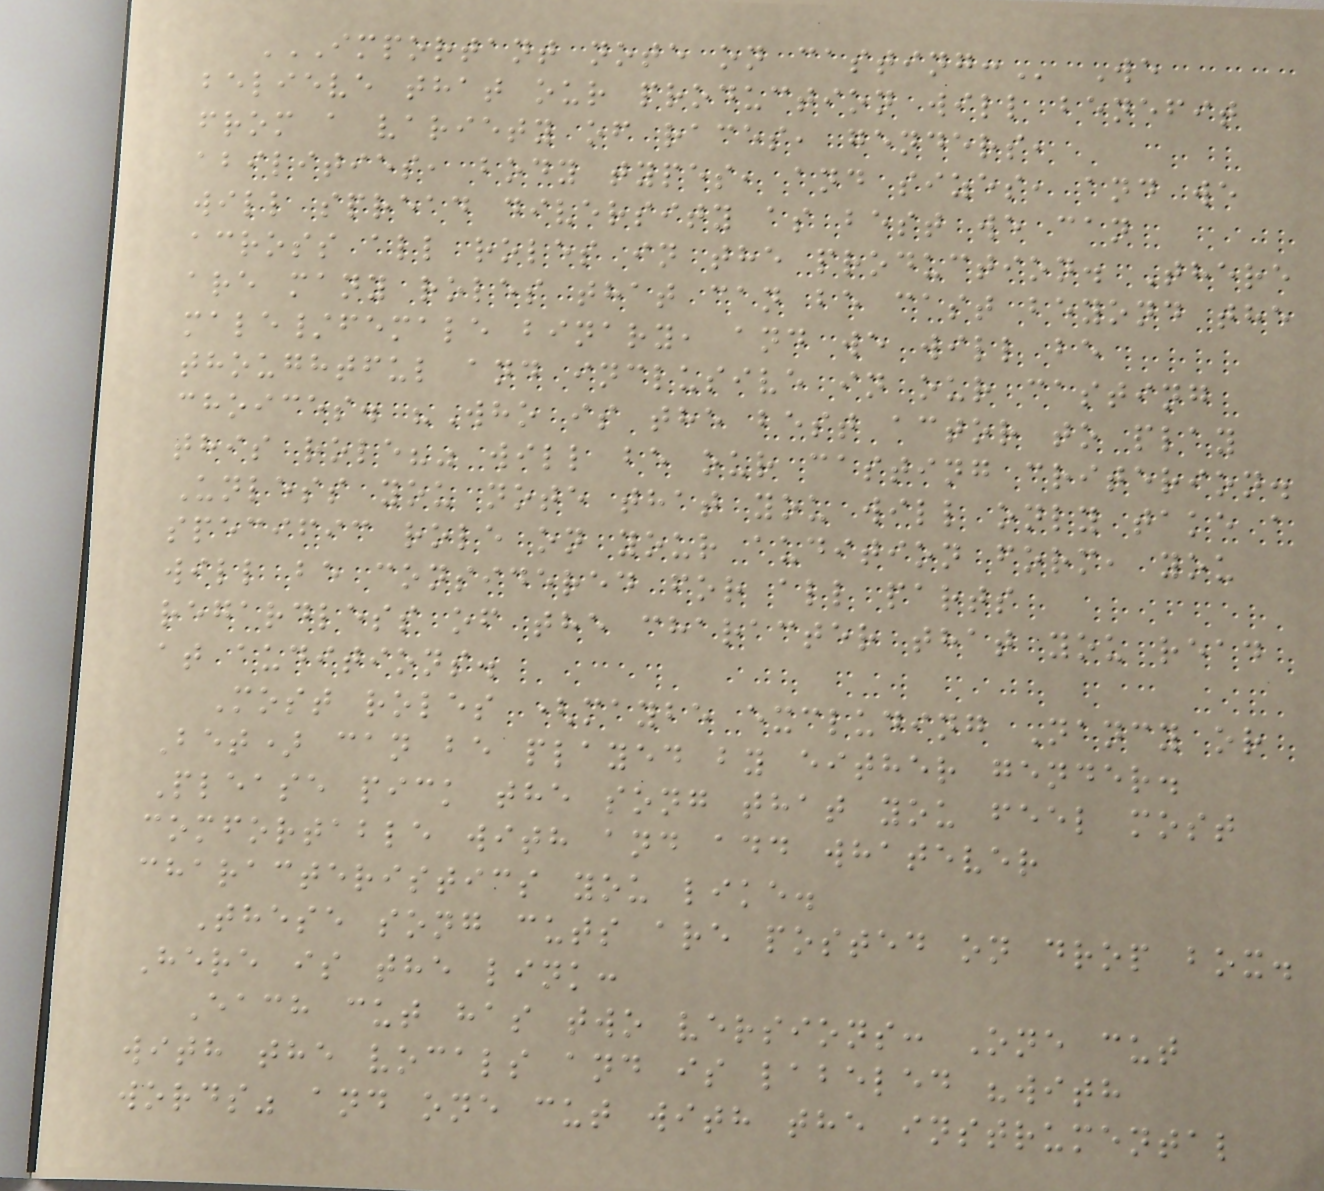IMPORTANT NOTE ON CASTING: We
believe that our production will benefit
from a variety of races, genders,
abilities, body types, and sizes, and we
will spread diversity as best we can
across all roles in the production. There
are many roles that can be cast beyond the
male/female binary, and we will be
thoughtful and inclusive in our casting
choices. "Who is the best actor to play
this role?" will be our casting criterion.
Unless you note that you will only take a
specific role on your audition form, you
will be considered for all parts
regardless of the character that you read
at auditions.
Most roles (maybe excluding Nancy or
Bet) can be played by either gender.
Please pick the song that you feel most
comfortable with and add whatever
characteristics you like.
These song cuts are posted on drop box.
Here is the link:
Each cut has two versions: One cut
with the vocals and is labeled "with
words" and one cut with the instrumental
